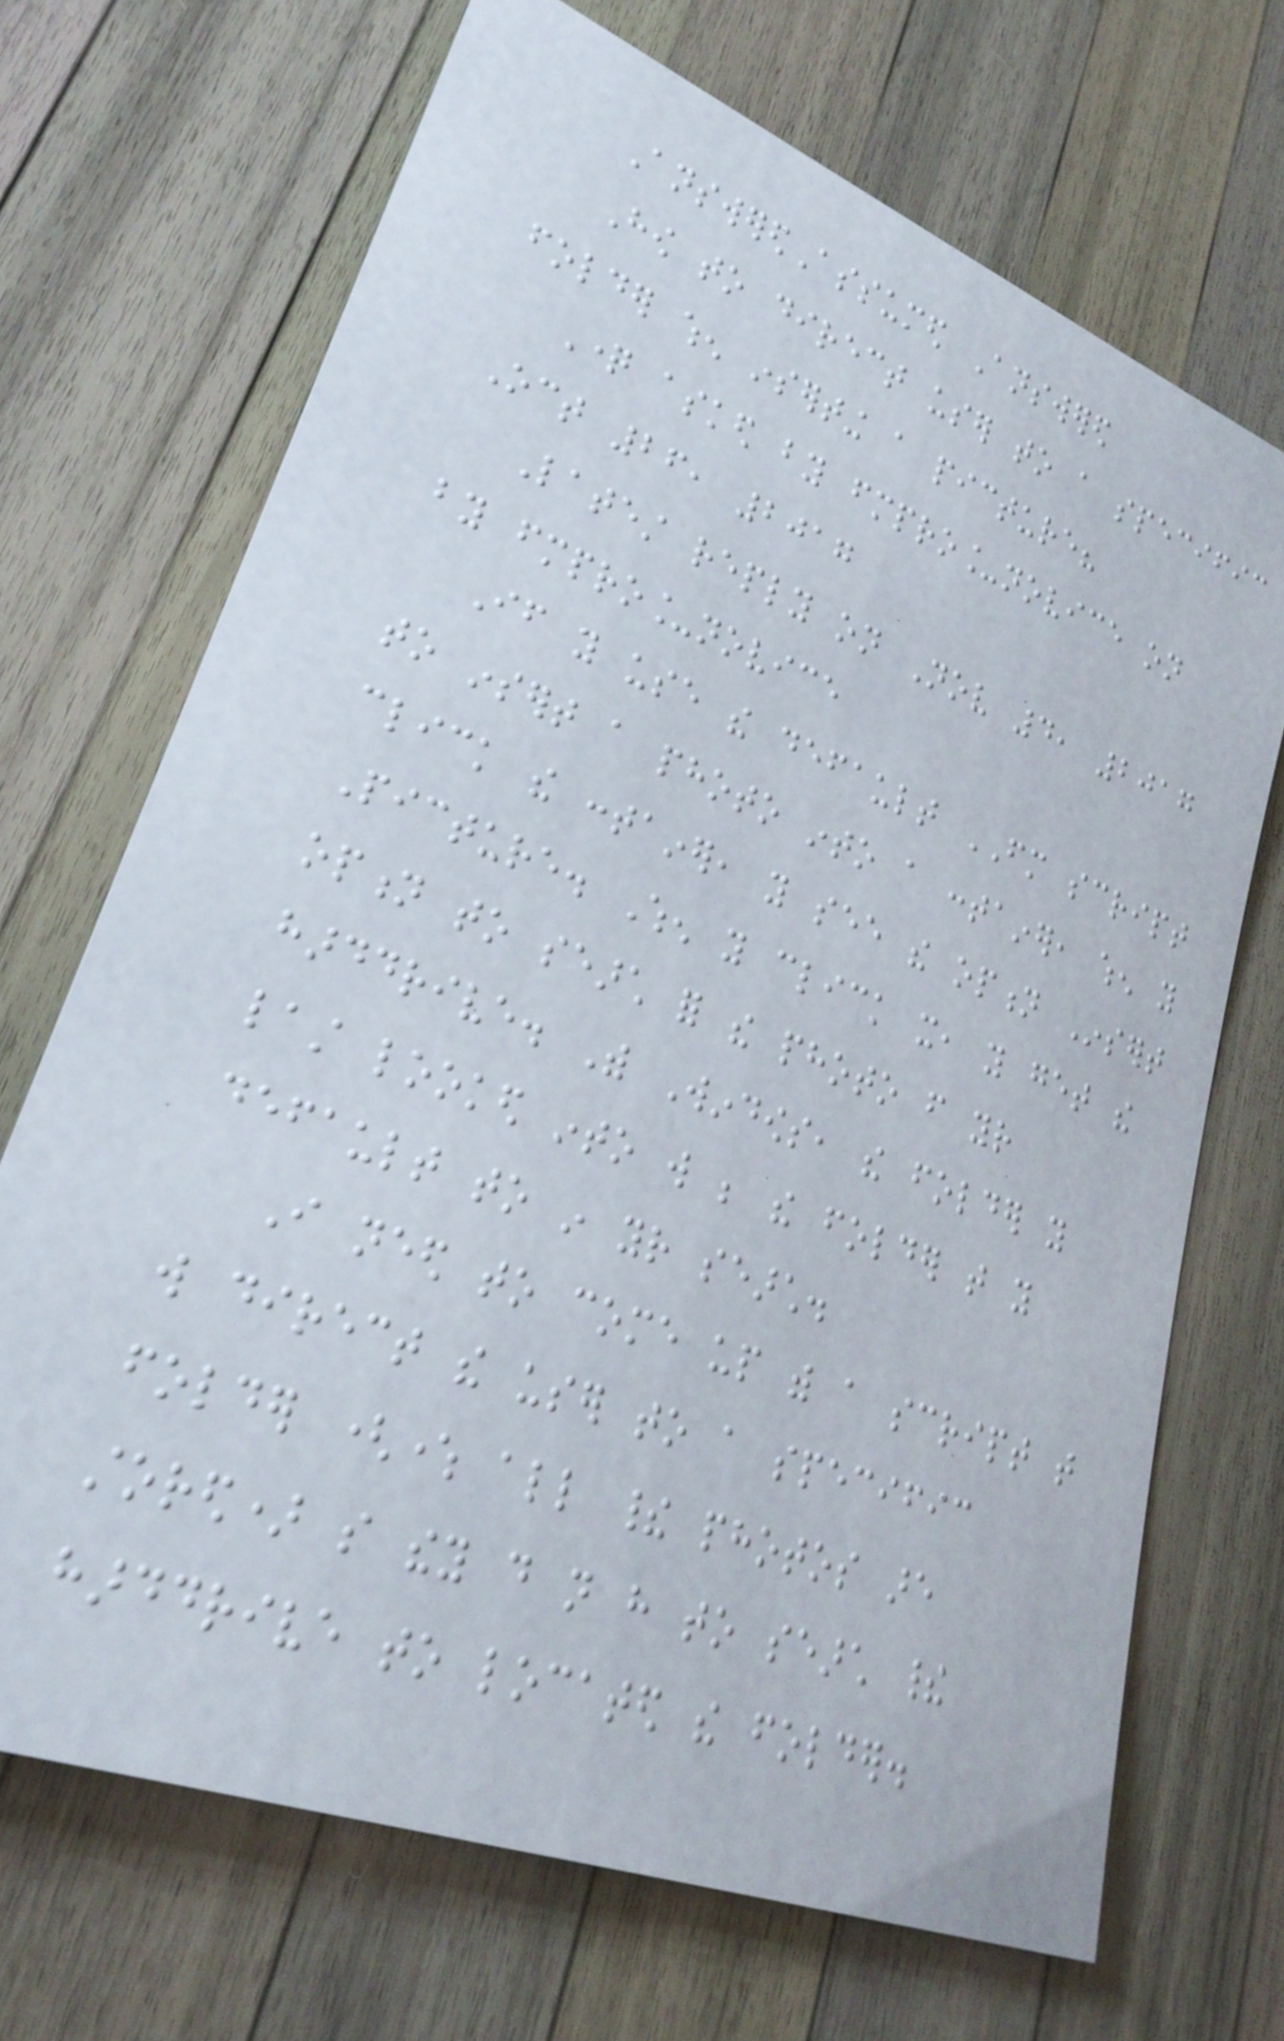AnsweredAssumed Answered
How to direct user to a specific
folder when inserting a picture?
Question asked by fmpro_novice on
Oct 26, 2017
Latest reply on Nov 4, 2017
by fmpro_novice
If you use the default FM script
to insert a photo into a container, when you
click the container, you see the option Insert
Picture. When you click it, you get the
option to search for the photo from your
harddrive. With Windows, the folder you
last looked into will be the folder that you
default to in your search.
I need to come up with a script that
will direct the user to a specific
folder (where all their photos are
stored) so they do not have to search their
harddrive to located the folder.
